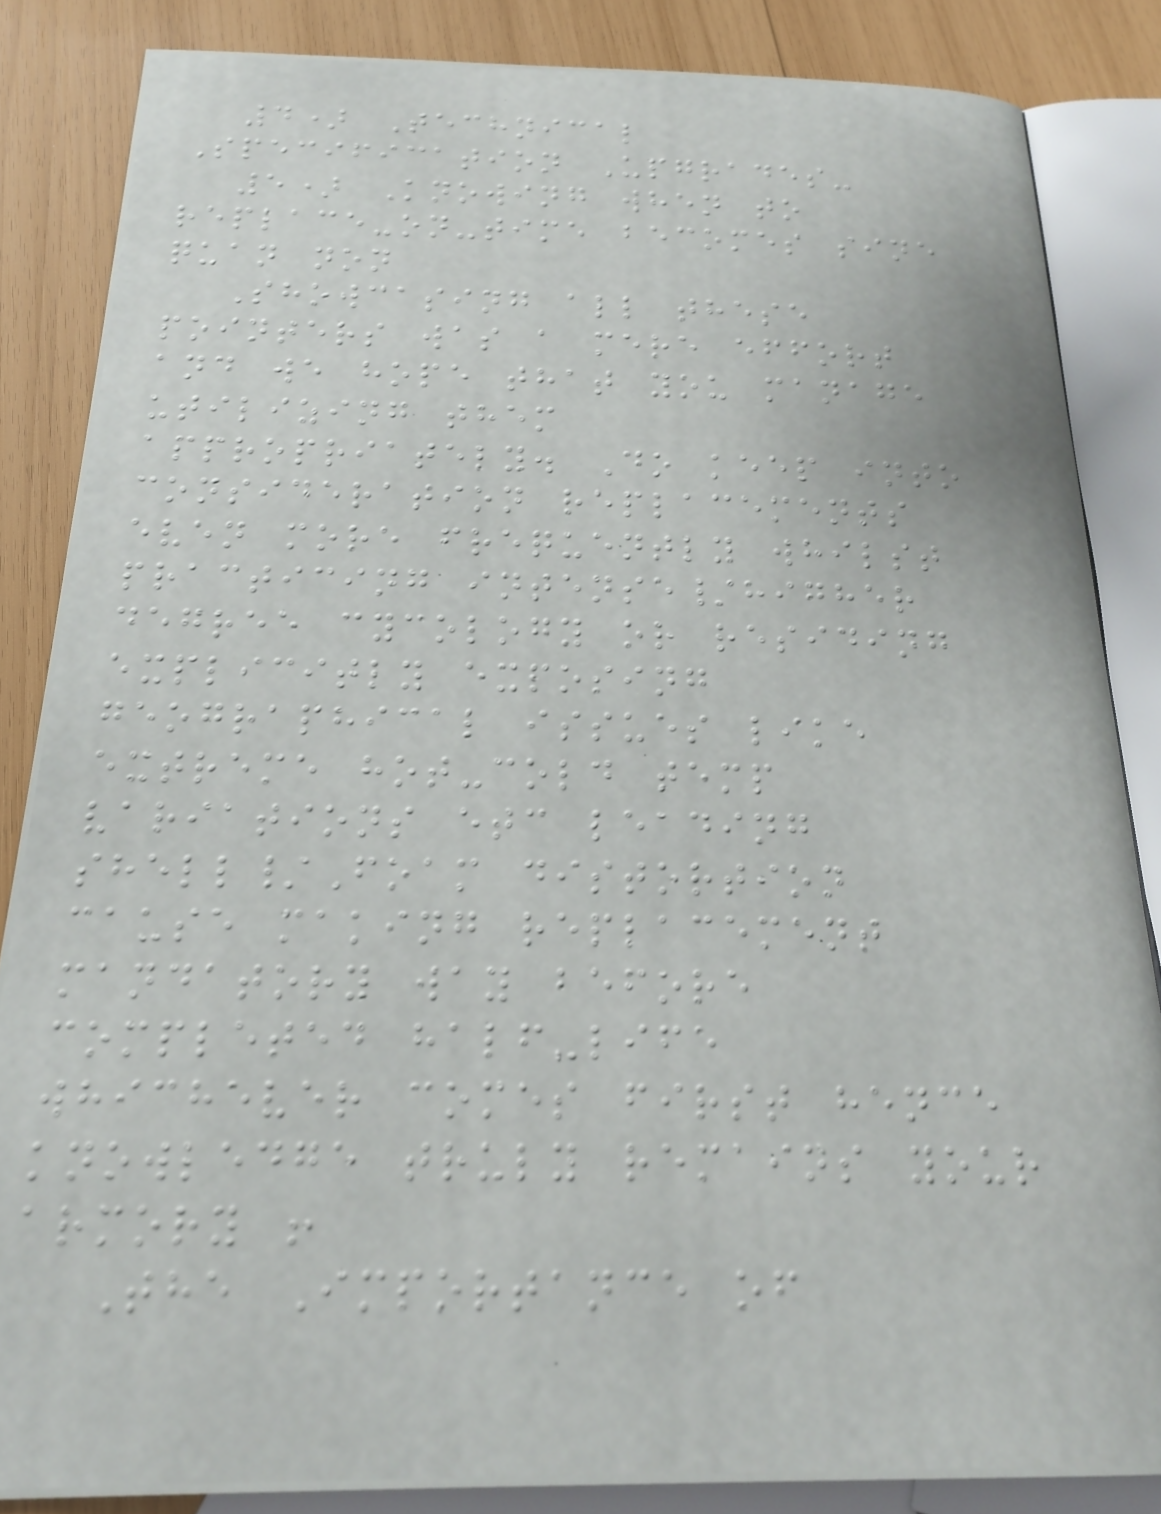4) Technical
Specification Upgrades-
5) Knowing when to
replace-on-time becomes sine
quan non
Showcasing all these
pointers was a mere effort
and we hope that you manage
utilizing them
appropriately. Do keep into
consideration replacements
even more frequently whilst
practicing intense/higher
degree cycology or residing
explicitly exposing
geographical issues like
extreme hot-cold temp
variations etc leading
shell/Foam distortion
cause making replacement
mandatory way before
completed half-life
whichever comes first hence
knowledge truly remains your
armory !
The Importance of
